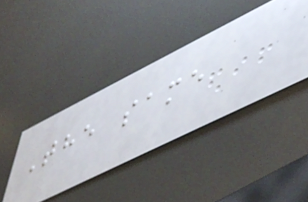The same
